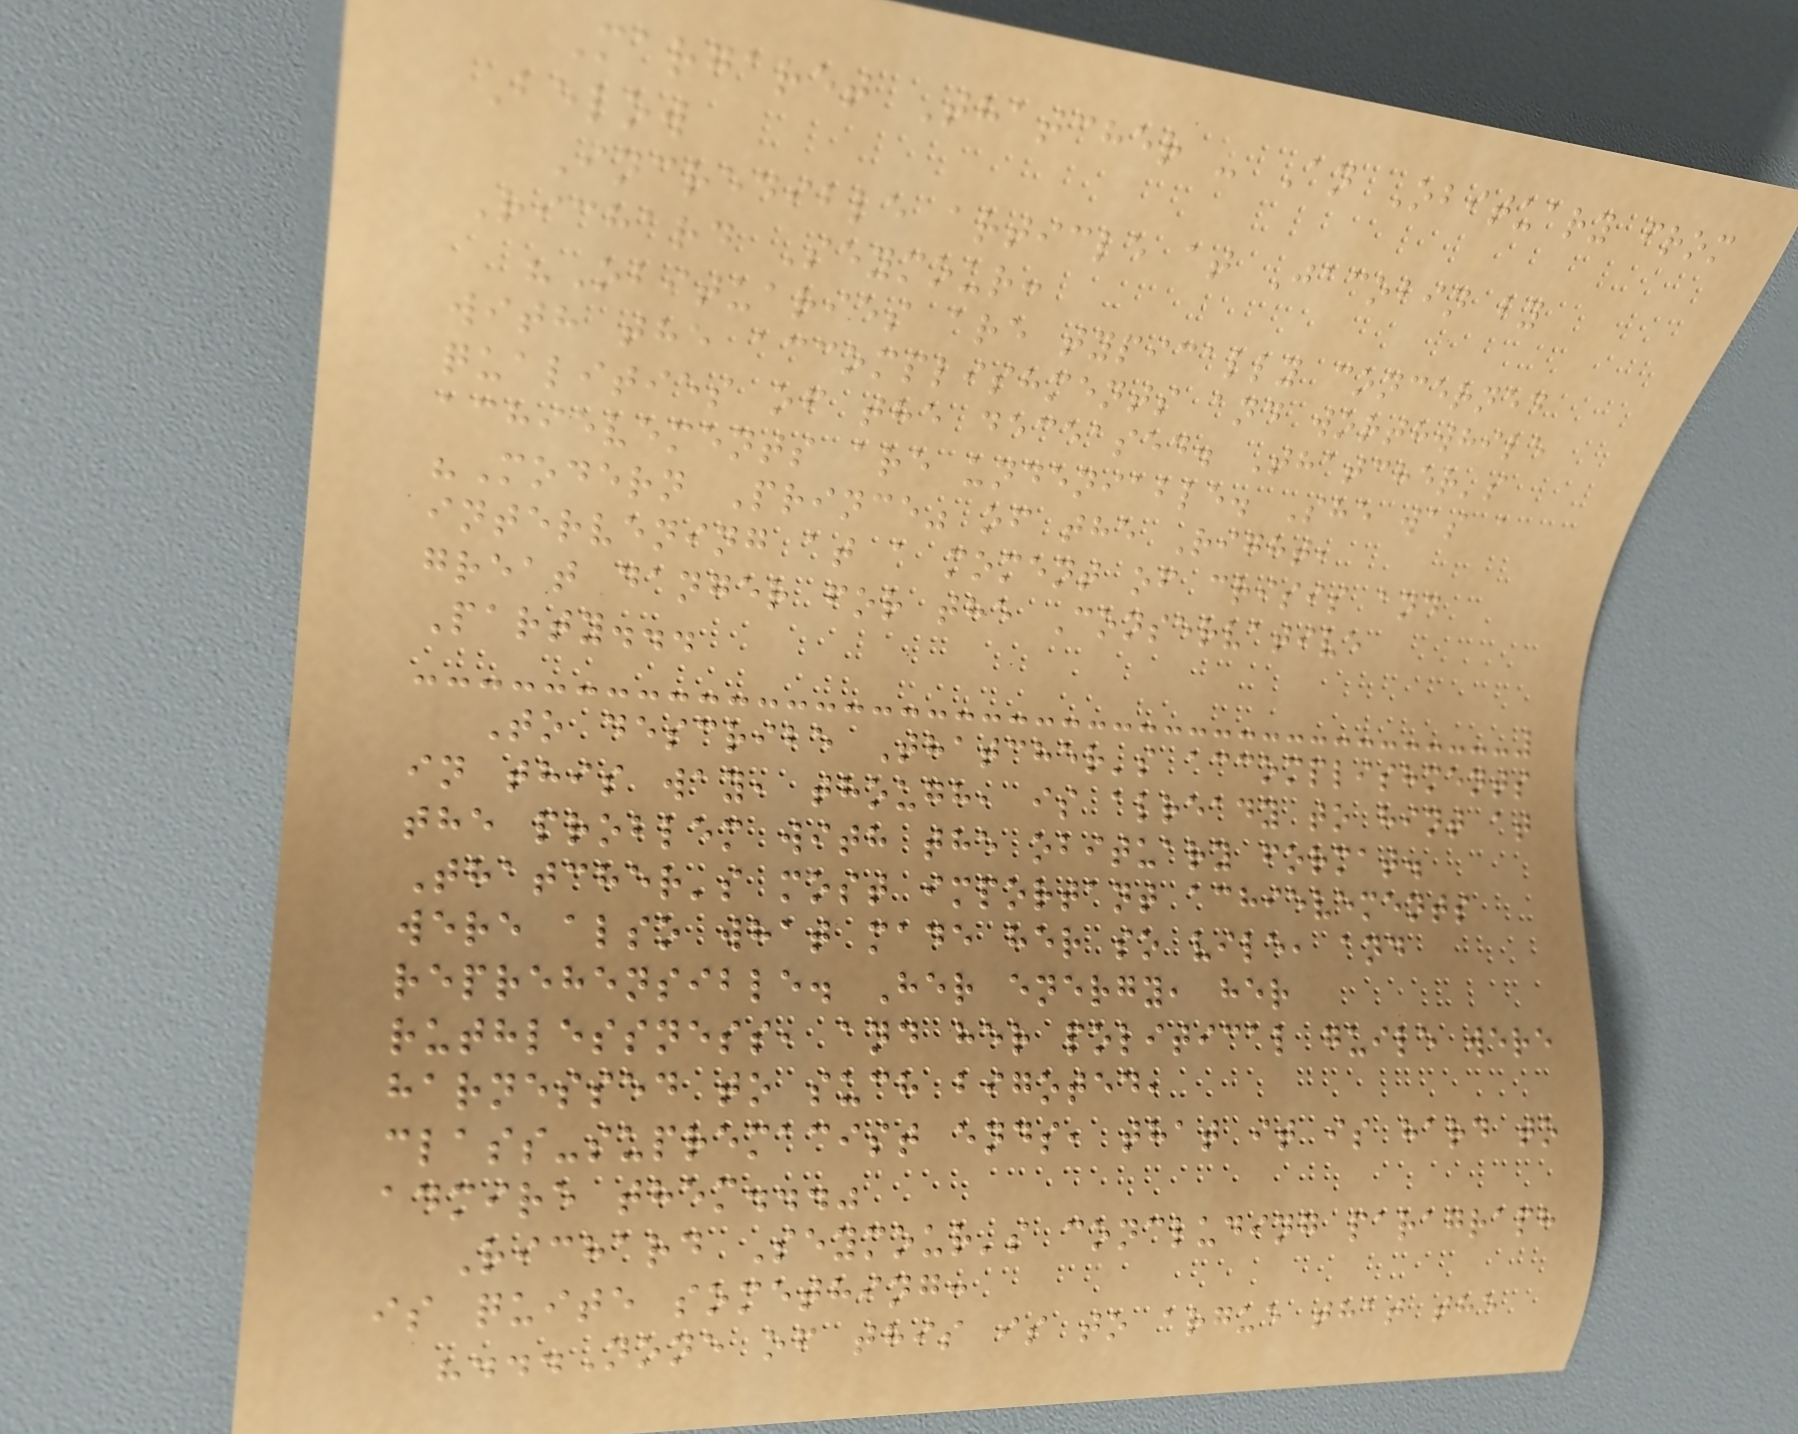Margaret Thatcher - An Obituary from
Below
Incredible article at Jacobin by
Richard Seymour:
"Obituaries are typically concerned
with the accomplishments and worthwhile
qualities of the deceased. Thatcher's
achievements are undeniable. She was a
"Modern Prince" of the Right,
intervening at a moment of crisis and
great danger for the Conservative
Party...
To describe Thatcher's accomplishments
in this way, though, is already to hint at
the problem with the obituary format.
Thatcher's most important achievements
were also what made her so vile, and
reprehensible. Her energy, her
ruthlessness, and her political guile were
harnessed to such bigoted,
class-supremacist ends, that it is hard to
admire them..."
Richard Seymour's concluding paragraph
is quite something:
"...None of this is to argue that the
